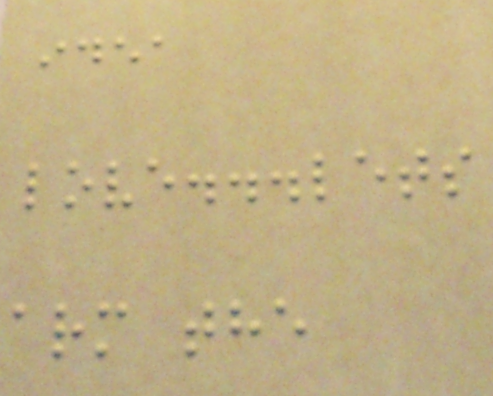idea
love...lets
arm the
